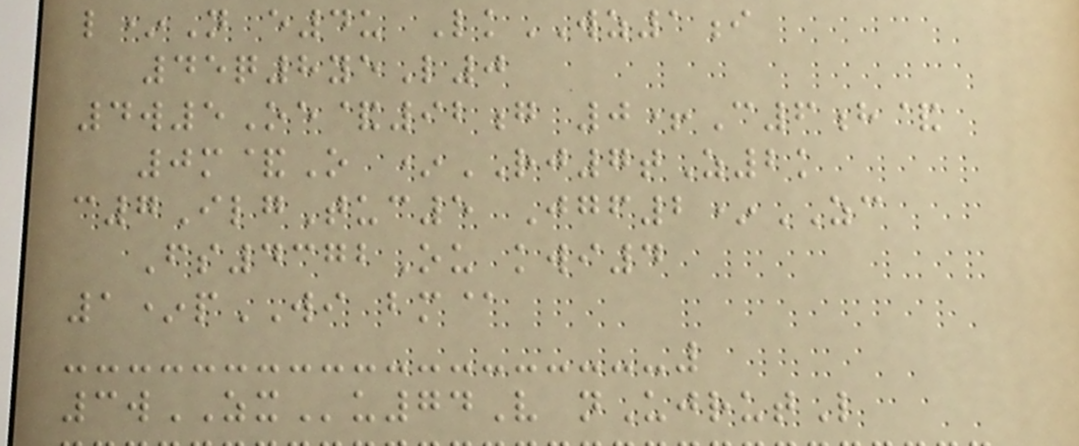l*N e4u LkWZ1i
45q8yeL0
4w5Oe&92g 0+C6h&
0m&O *RJ7tZ2k
c7IlgTuc5 Jgf2*ZC
Fs4372Ou kwi4
1*pWI bm@
3wZXu74V nUjrutL
